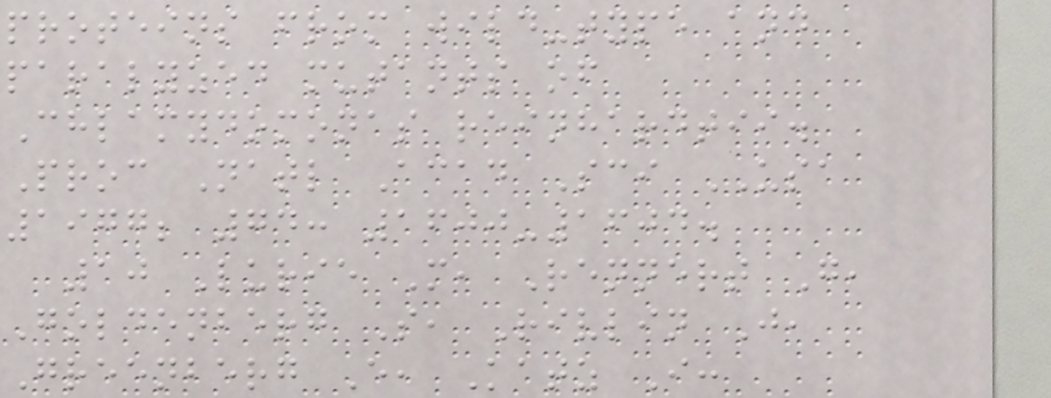proteins from wild-type and
paralyzed mutants of
Chlamydomonas reinhardtii.
Proc Natl Acad Sci USA
1977; 74: 1600-1604.
10 Lurie M, Rennert G,
Goldenberg S, Rivlin J,
Greenberg E, Katz I:
